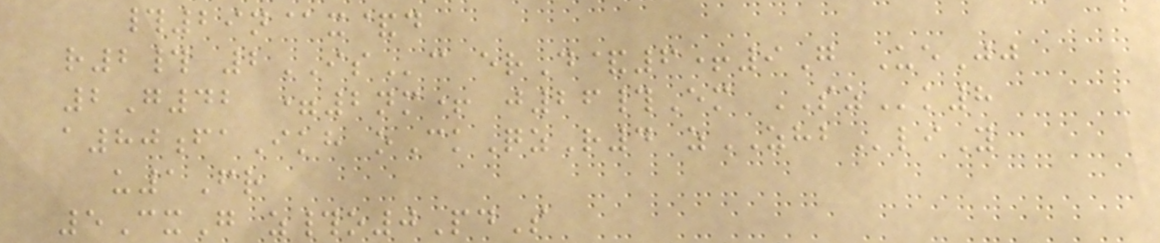#29n@x&d
r2# 2ISc erD&6+9G UeJj
2G42 =2nm+ j26#Em SZk8
a80faIkh oCkQzR4 zZHBliY
u1Fr
5CxG z#o0PdS
